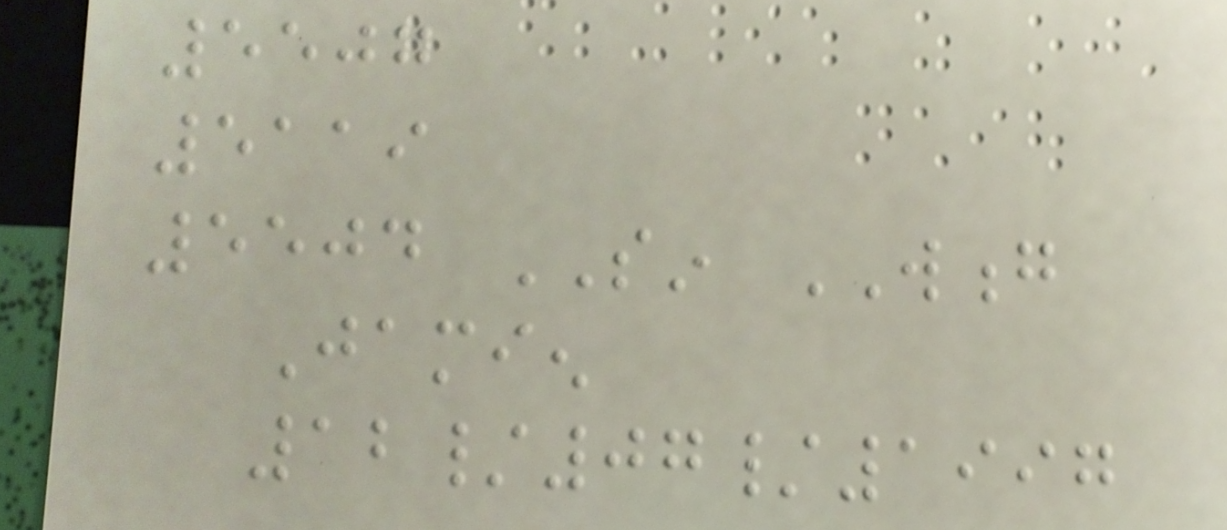5507
5119
5504 SIN WONG
Jamien
12/07/1997
